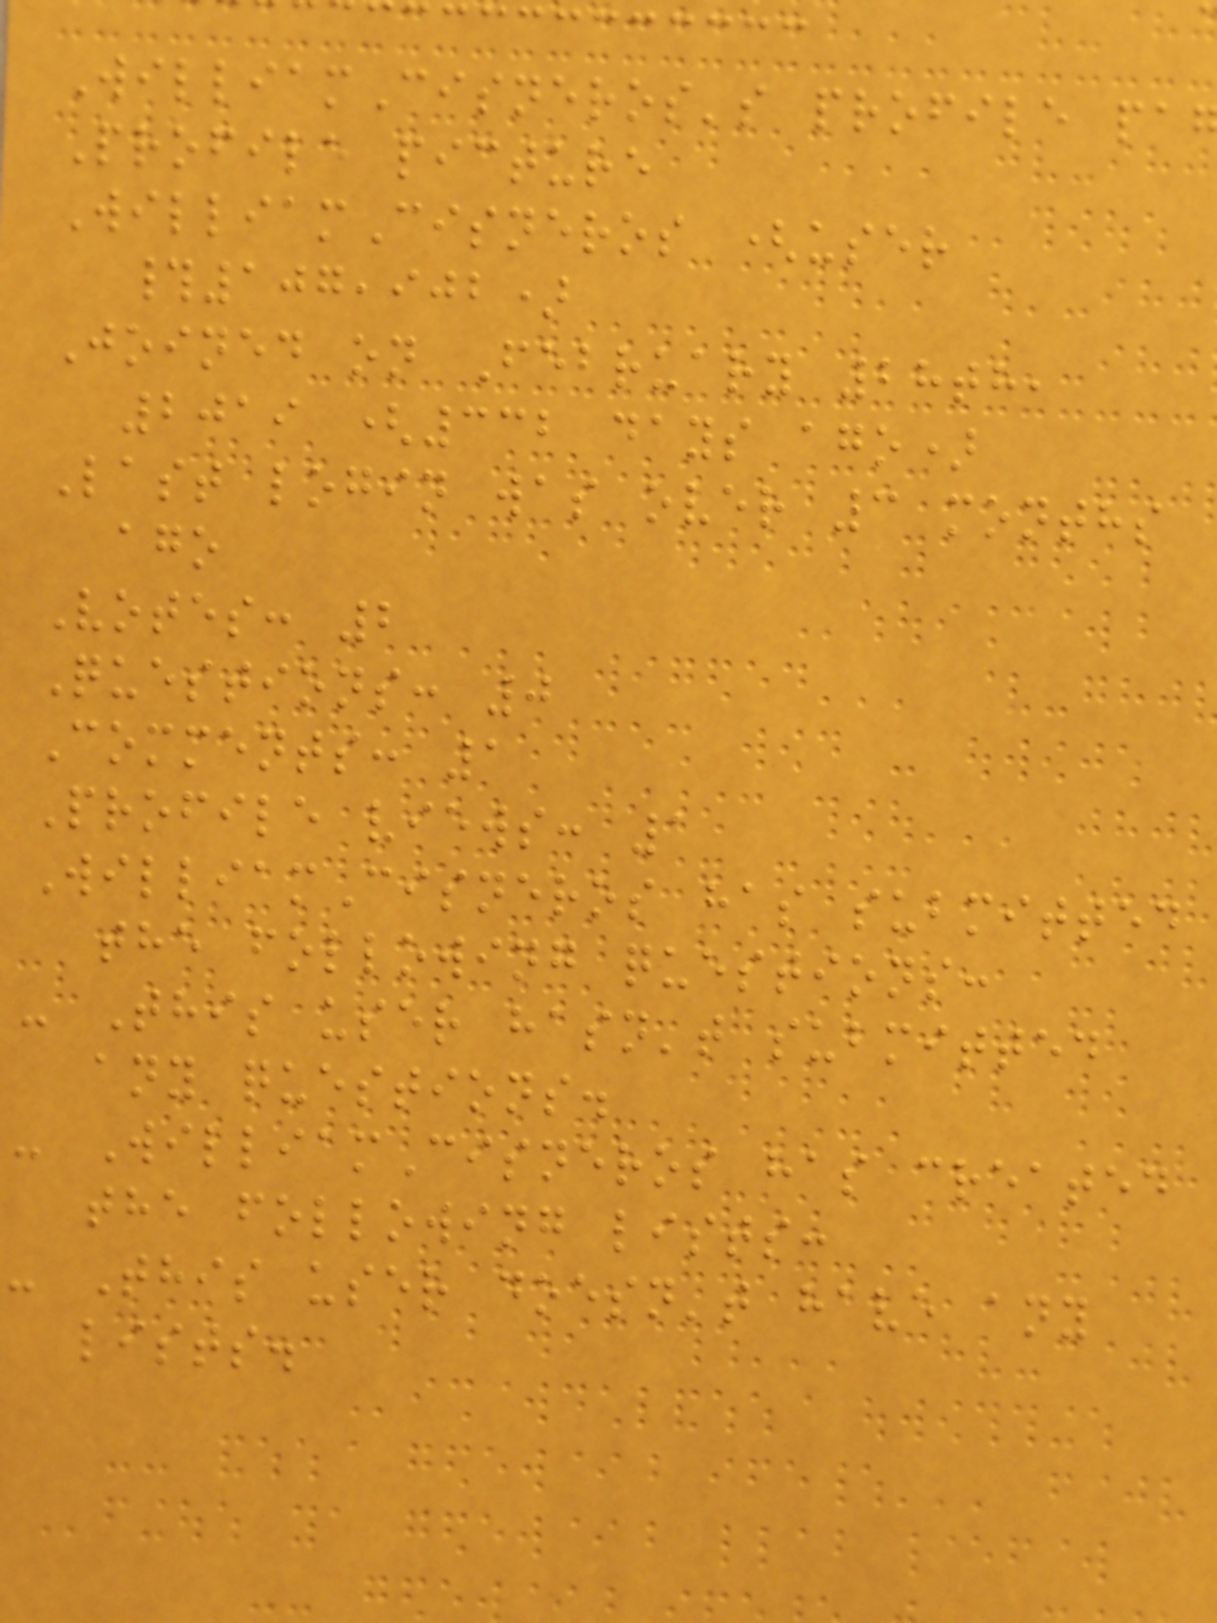WilliamCisneros's profile pa
Profile picture
WilliamCisneros (user
#107,902)
Joined on February 28th,
2019 (332 days ago)
Last login was over 3 months
ago
Votes: 2
Questions: 0
Comments: 1
Profile views: 1
WilliamCisneros has submitted
the following questions:
- This user hasn't submitted
any questions.
- WilliamCisneros has created
the following lists:
- This user doesn't have any
lists.
